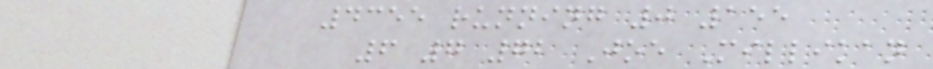4355 running 0 155
6 7 72 Joe Millikan
